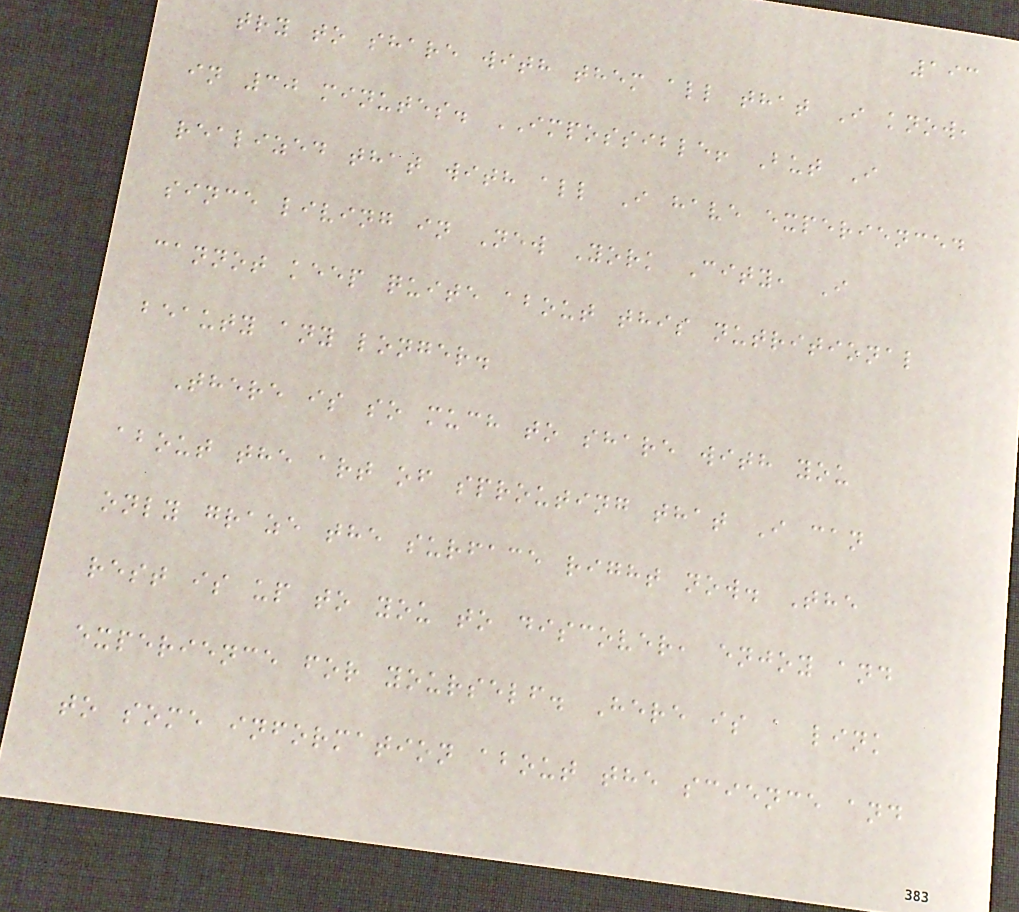193
try to share with them all that I know,
in 30 minutes. IMPOSSIBLE! But I
realized that with all I have experienced
since living in New York City, I
cannot keep quite about this nutritional
beauty any longer.
There is so much to share with you
about the art of sprouting that I can
only graze the surface right now. The
rest is up to you to discover, enjoy and
experience for yourself. Here is a link
to some information about the science and
